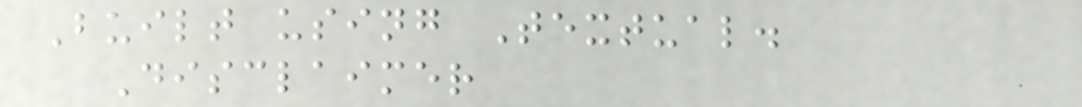Built using Textual.
Disclaimer
